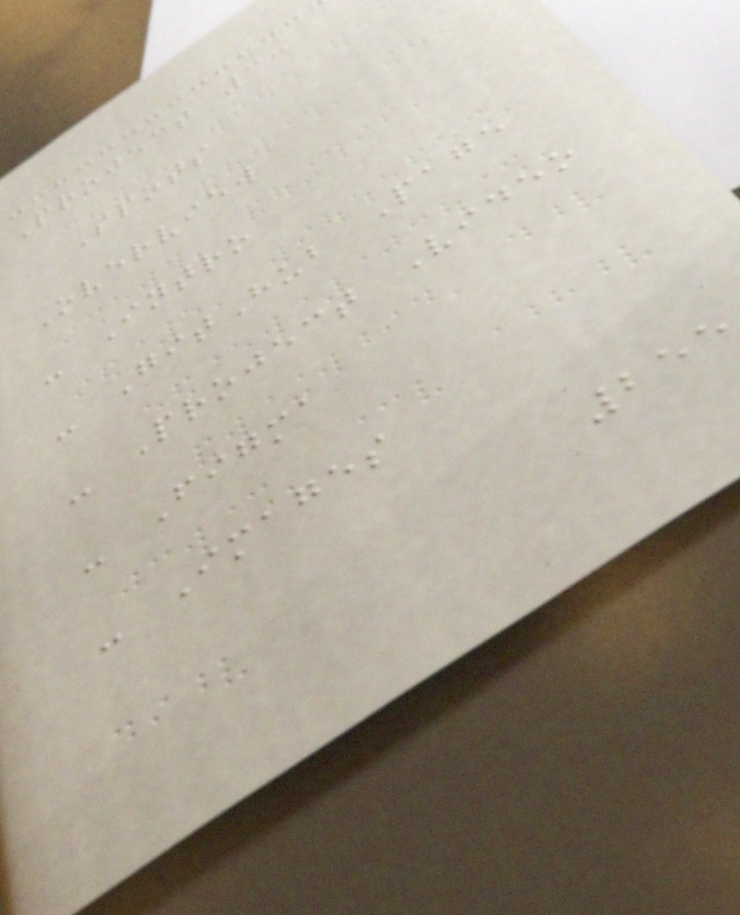Project 3:
Spots
Overview
- Intro
- GitHub Page
- Project Video
- Figma
- Images
255
